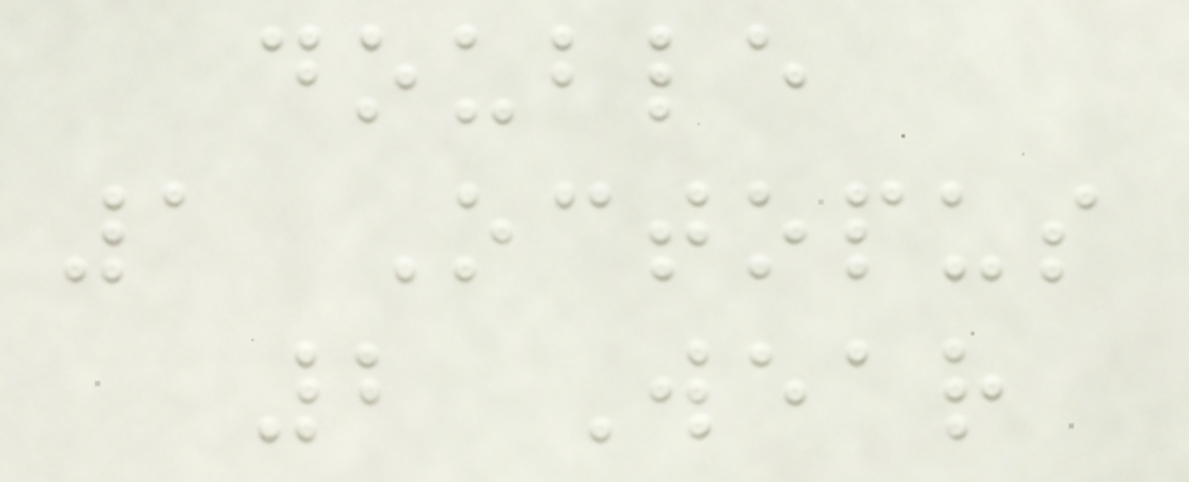double
1 Octopus
2 Wear
